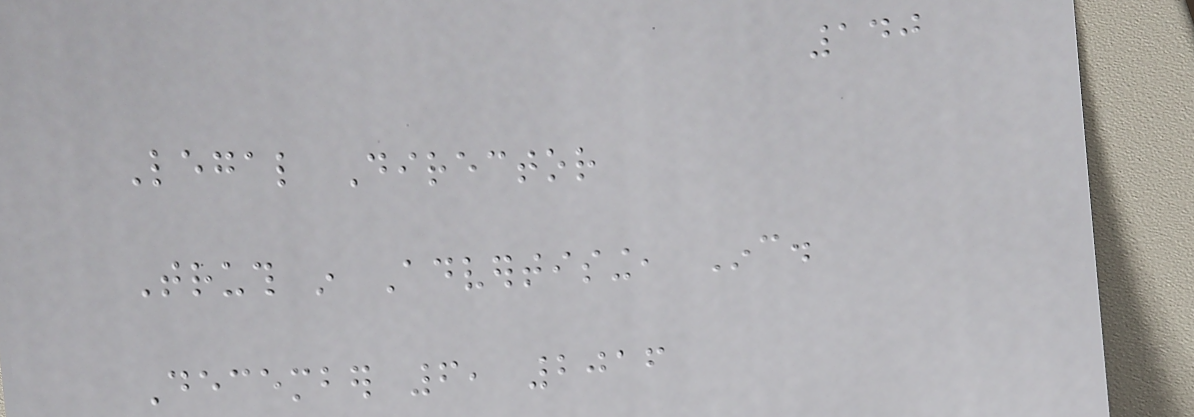140
Legal Director
Truth in Advertising, Inc.
December 6, 2016
